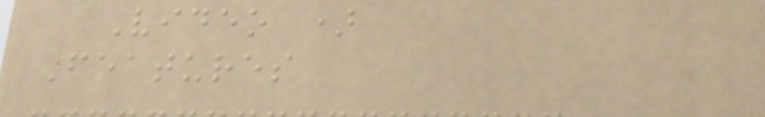Video )
Features
